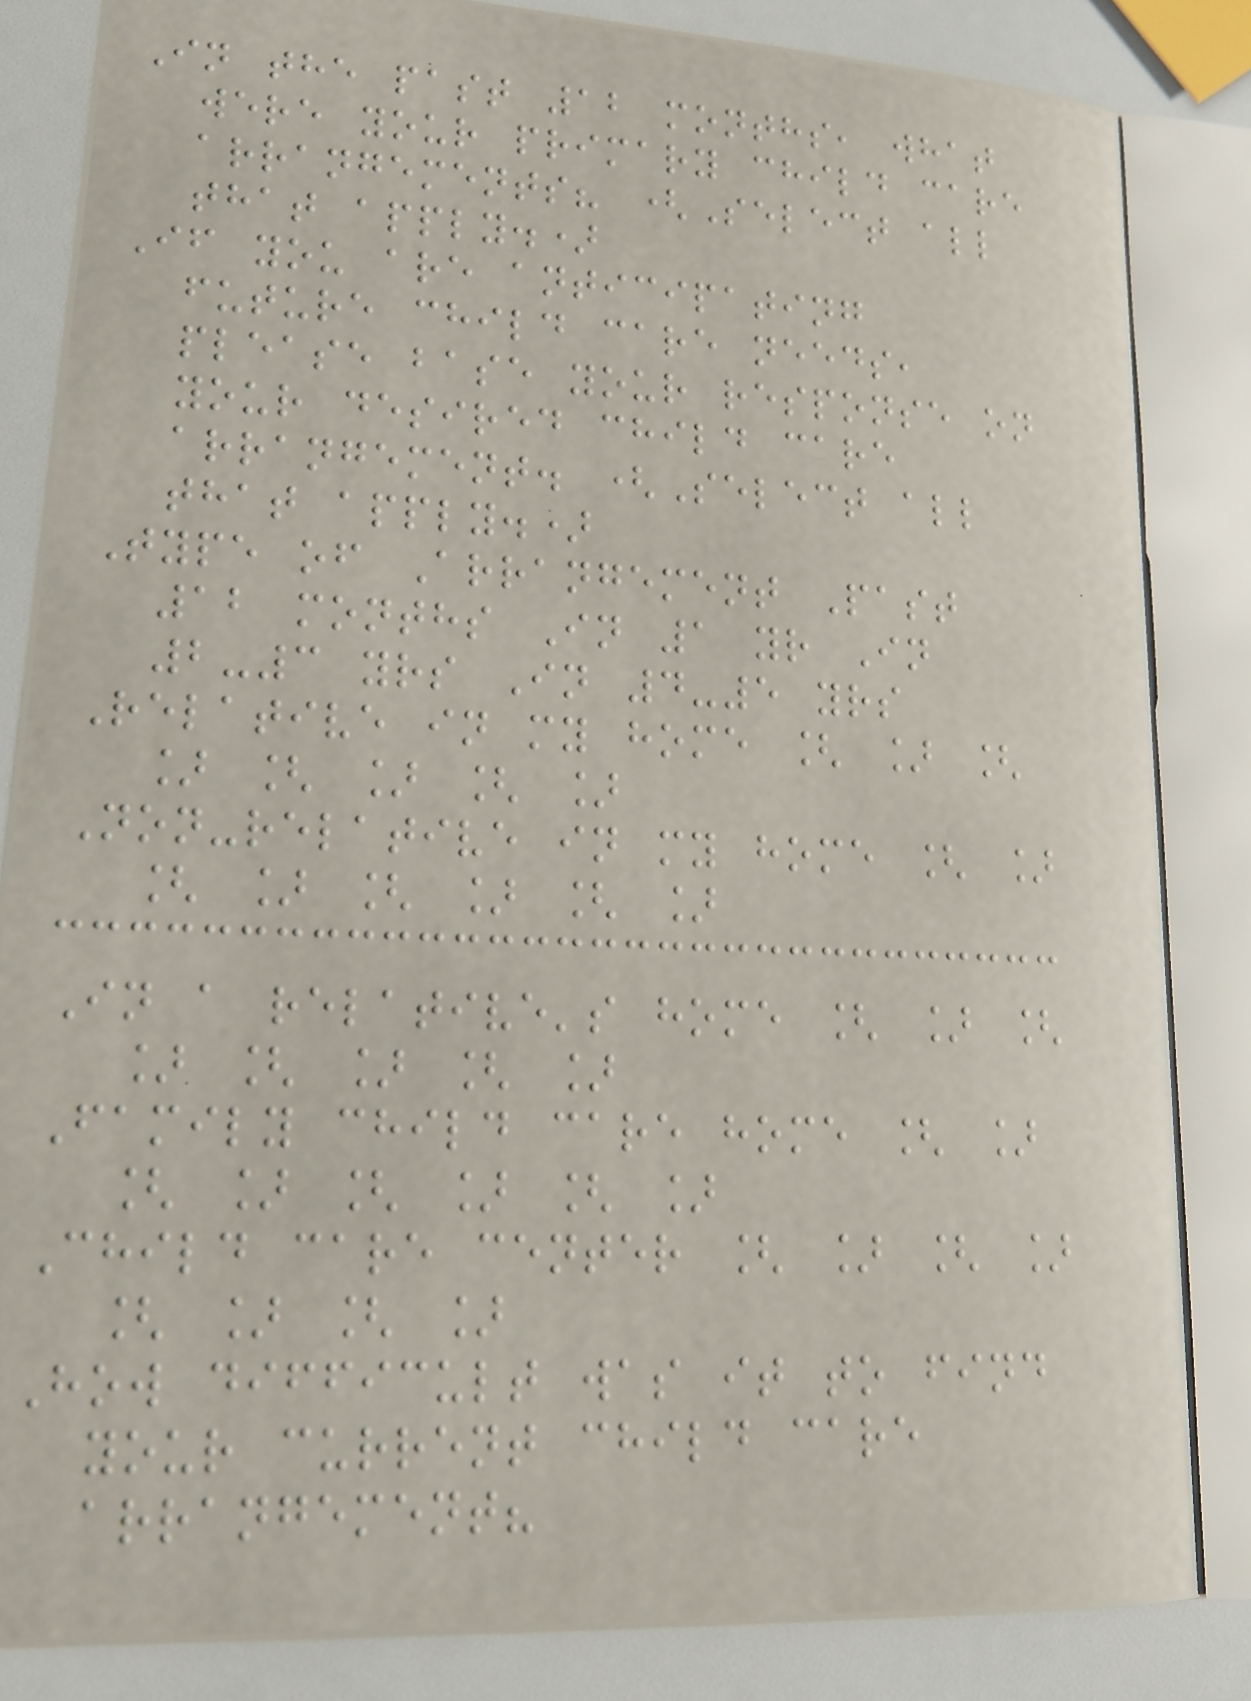In the past 12 months, what
were your primary child care
arrangements? (Select all
that apply.)
If you are anticipating
future child care needs,
please base your response on
your desired child care
arrangement. (Select all
that apply.)
Type of Arrangement Past
12 months In 1 yr In
2-3 yrs In 4-5 yrs
Relative in my home [ ] [
] [ ] [ ]
Non-relative in my home [ ]
[ ] [ ] [ ]
In a relative's home [ ] [
] [ ] [ ]
Family child care home [ ]
[ ] [ ] [ ]
Child care center [ ] [ ]
[ ] [ ]
How difficult was it to find
your current child care
arrangement?
